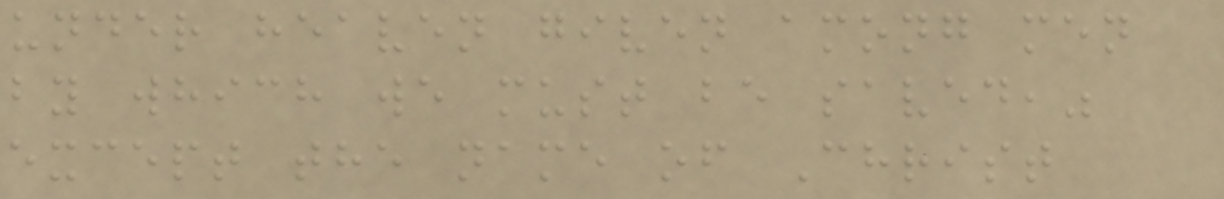under heaven given among men
by which we must be saved,"
except the name of Christ
